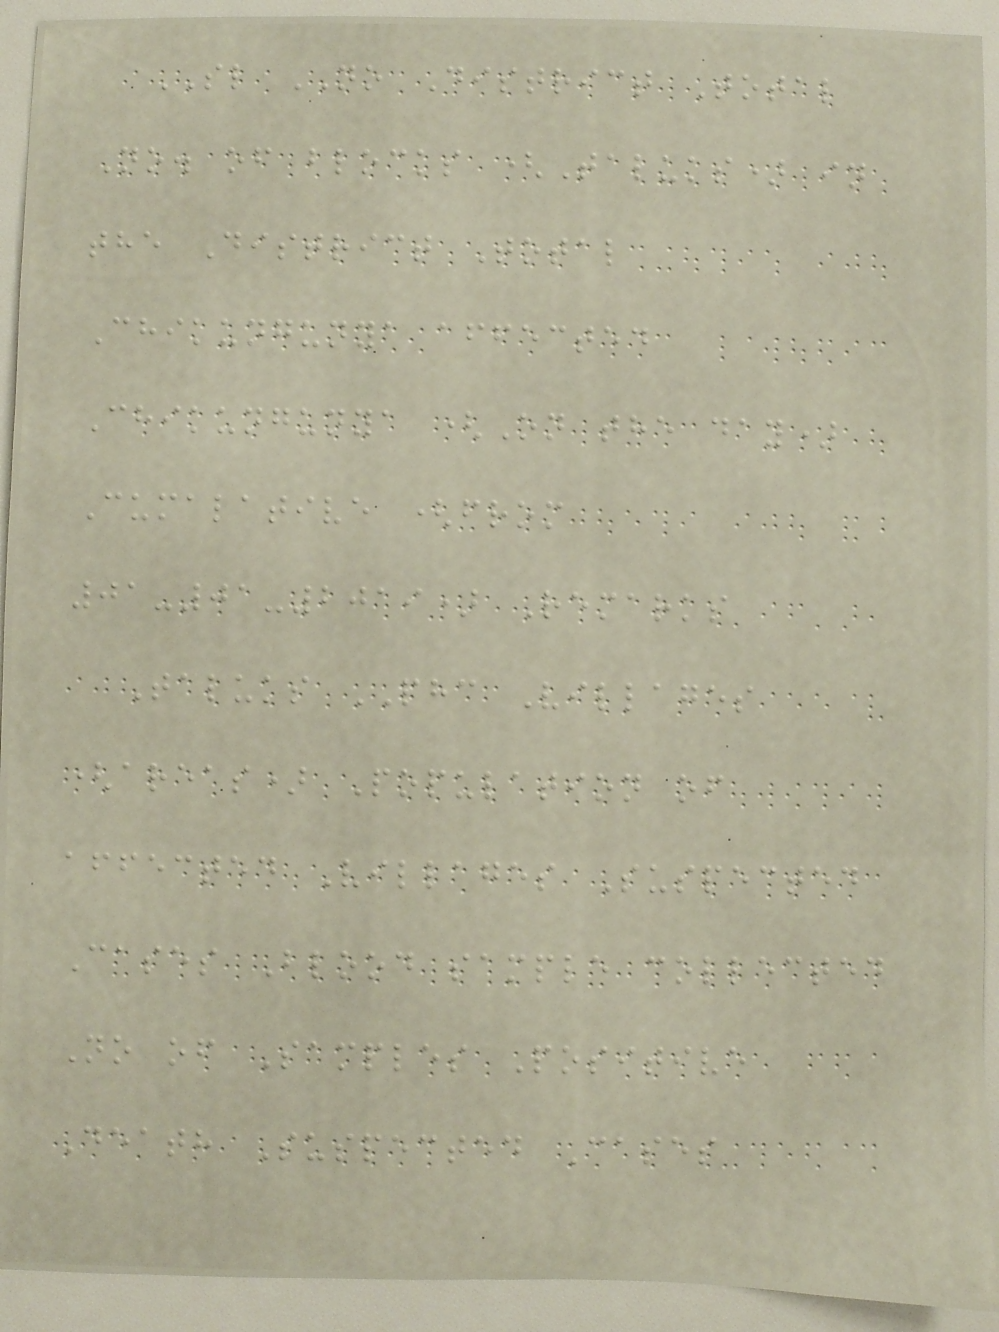SL NO District Total
No. of blocks (Taluks) in
the District Total
Chikungunya affected
Chikungunya (On the day)
Cumalative (from
01-01-2019) Remarks
Taluks PHC Villages
(areas) Population of
affected Villages Suspected
Cases Blood sample collected
No of Samples Positive
Death Suspected Cases
